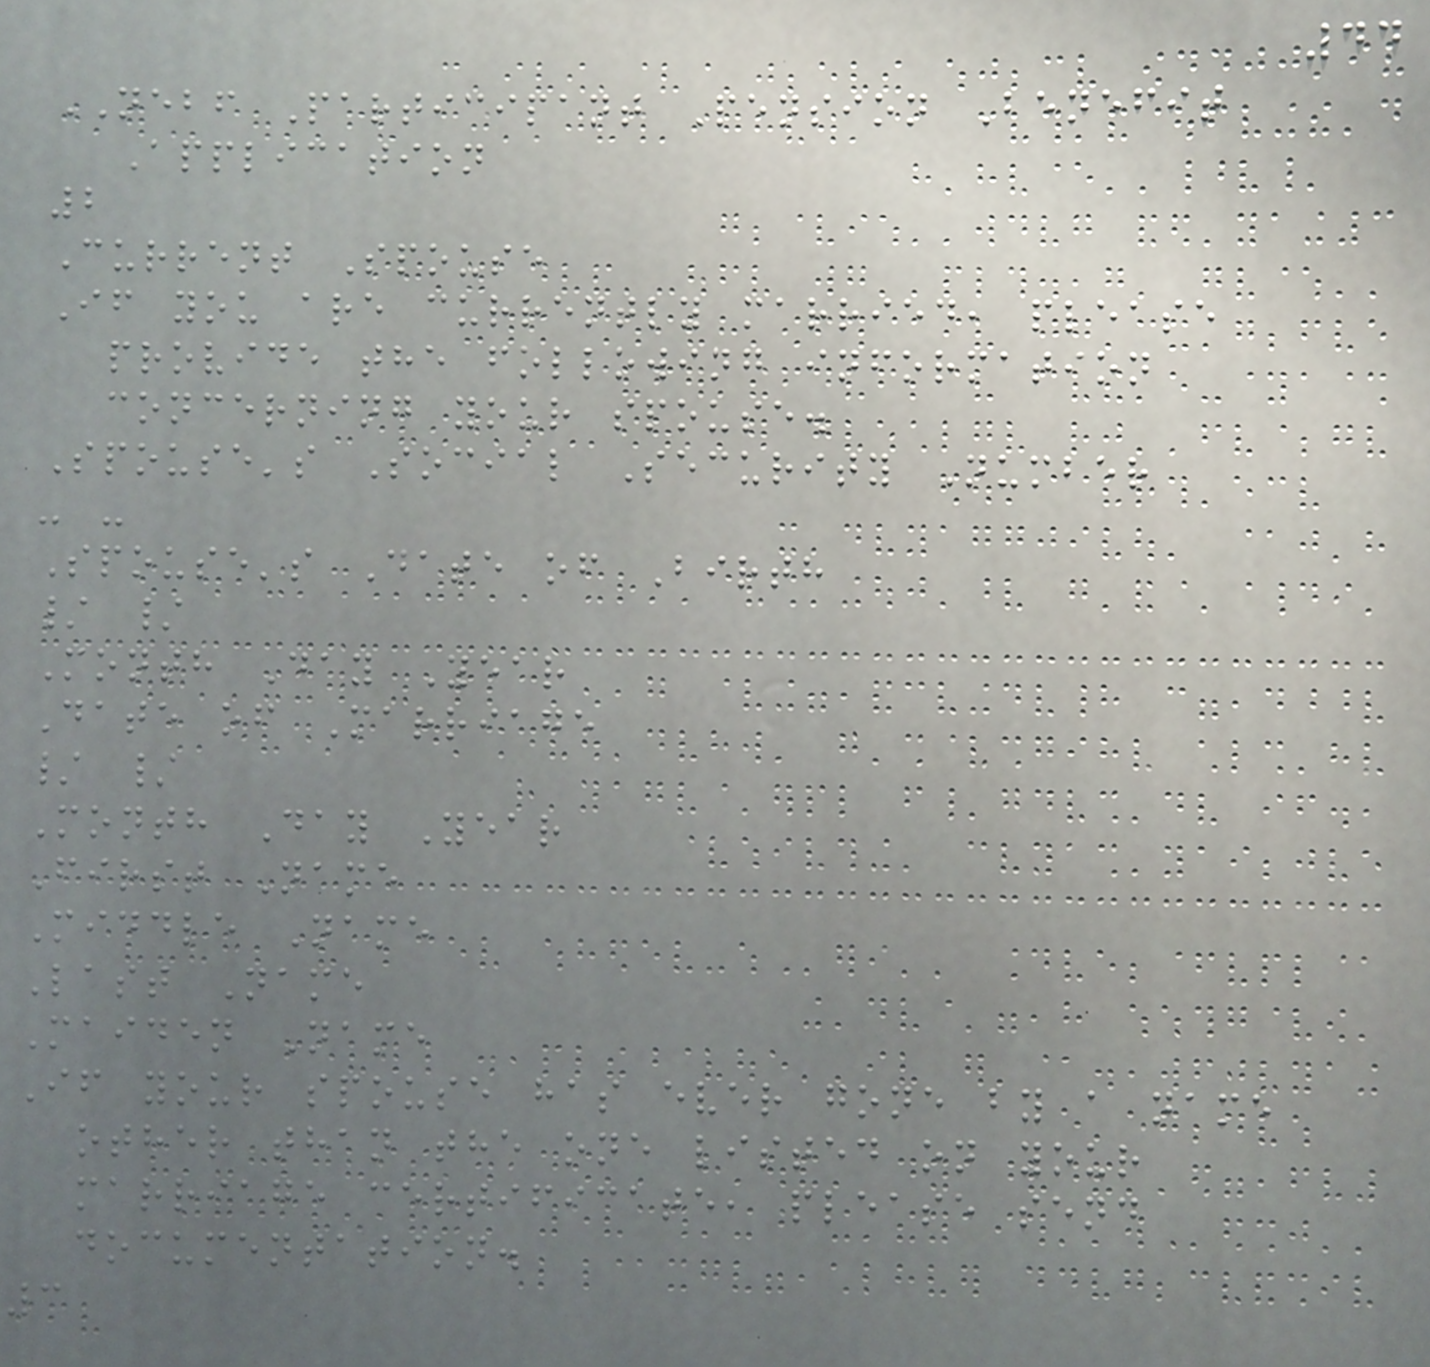44
NEBF Participant Pension Benefit
Application
2
Current Spouse
If you are currently married, please
provide the following information
concerning your spouse.
Spouse's Social Security Number
- -
Spouse's Date of Birth
/ /
Month Day Year
Date of Marriage
/ /
Month Day Year
First Name
Middle Name
Last Name
Maiden Name
If your spouse has ever gone by a name
other than the one listed on your
marriage certificate, please send
documentation.
3
